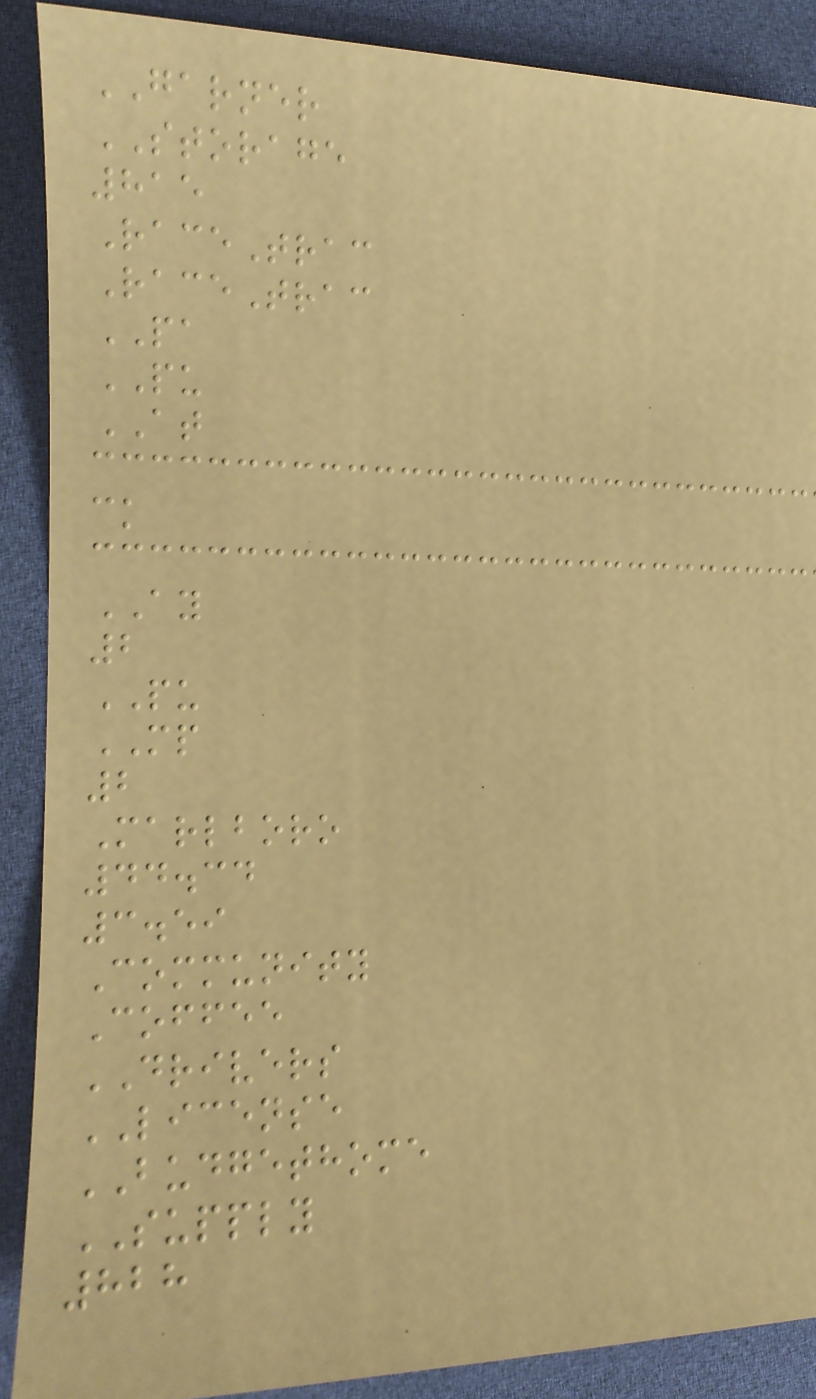GARNER
STORAGE
815
RaceTrac
RaceTrac
PA
PU
AT
ck
AY
2
PU
MP
2
Marlboro
44.34
3.59
Community
Coffee
DRIVERS
LICENSE
BUDGETHOME
SUPPLY
828
